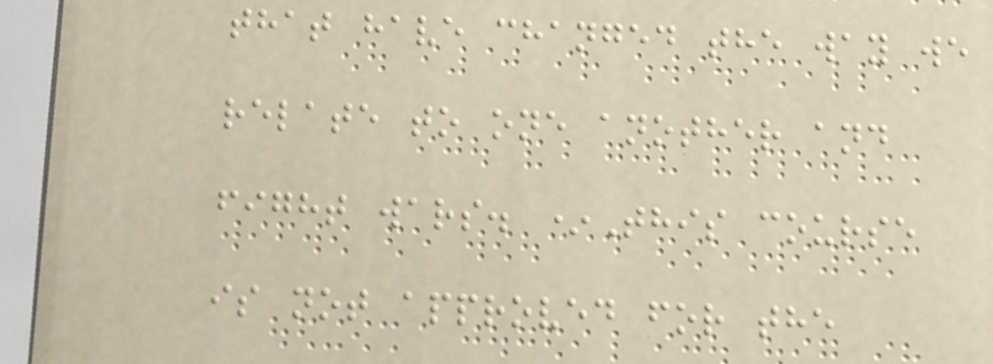that have changed the way we
relate to one another and
fight wars. *This course
is not approved for the
